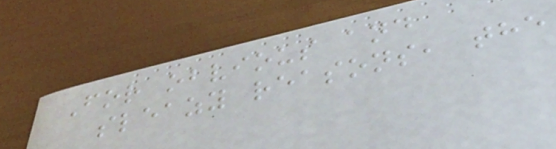For obvious and
sleazy reasons, the
